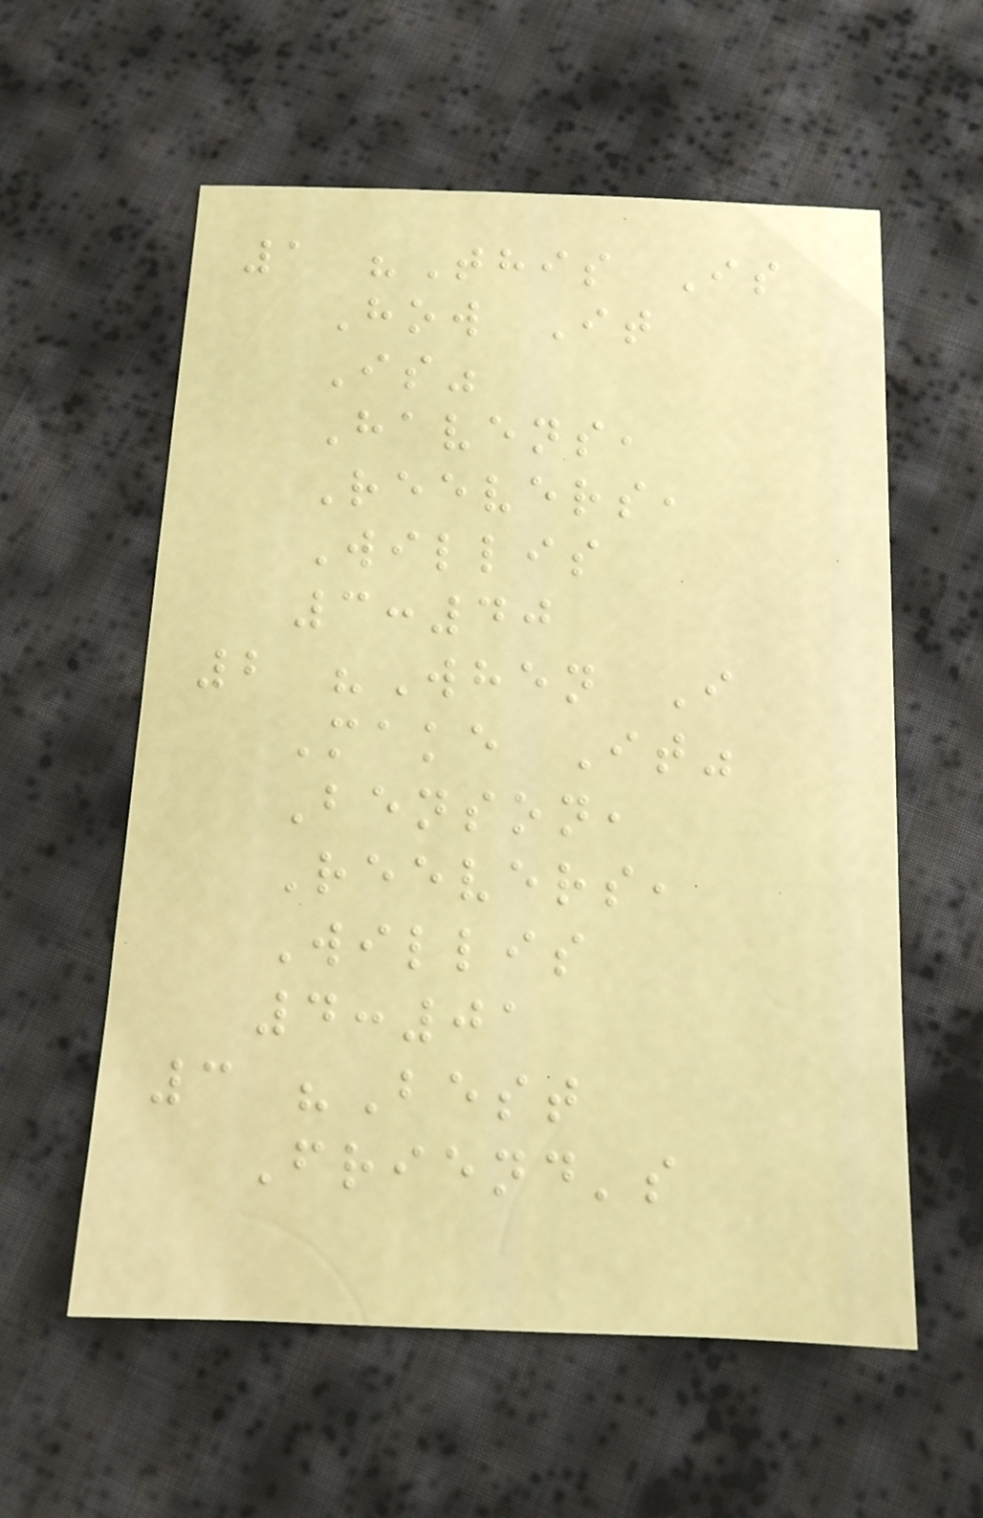1 "This Is
How It
Is"
Havens,
Reevers,
Willis
3:40
2 "When I
Make It"
Benson,
Reevers,
Willis
4:01
3 "Best
Friend's
